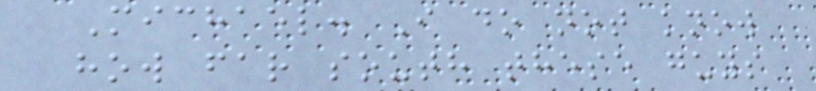Michael. I do not know
how far south these guys
